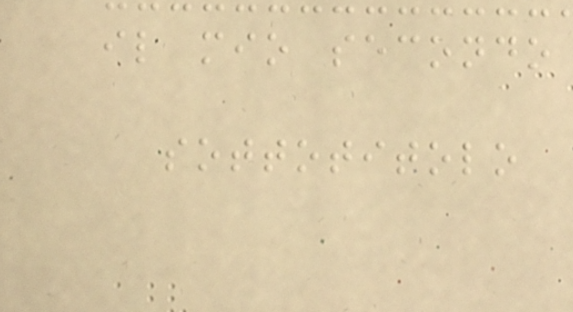il mio secondo
sottotitolo
